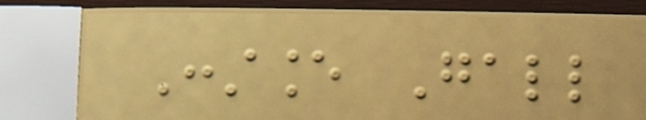Constance Gall
